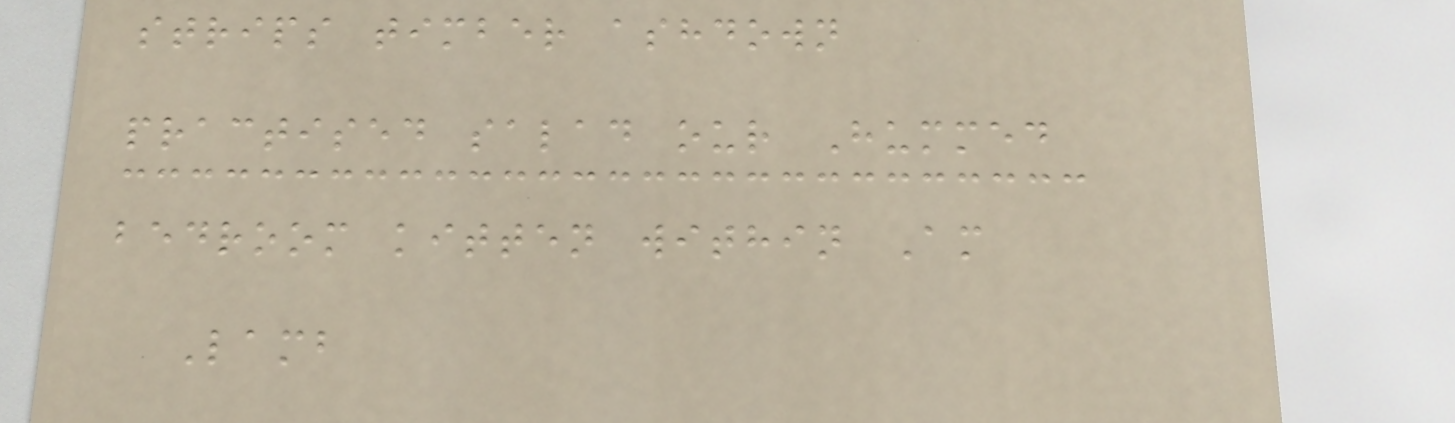strips timber ashdown
practised salad our Hummed
bedroom kitten within Am
Lamb
